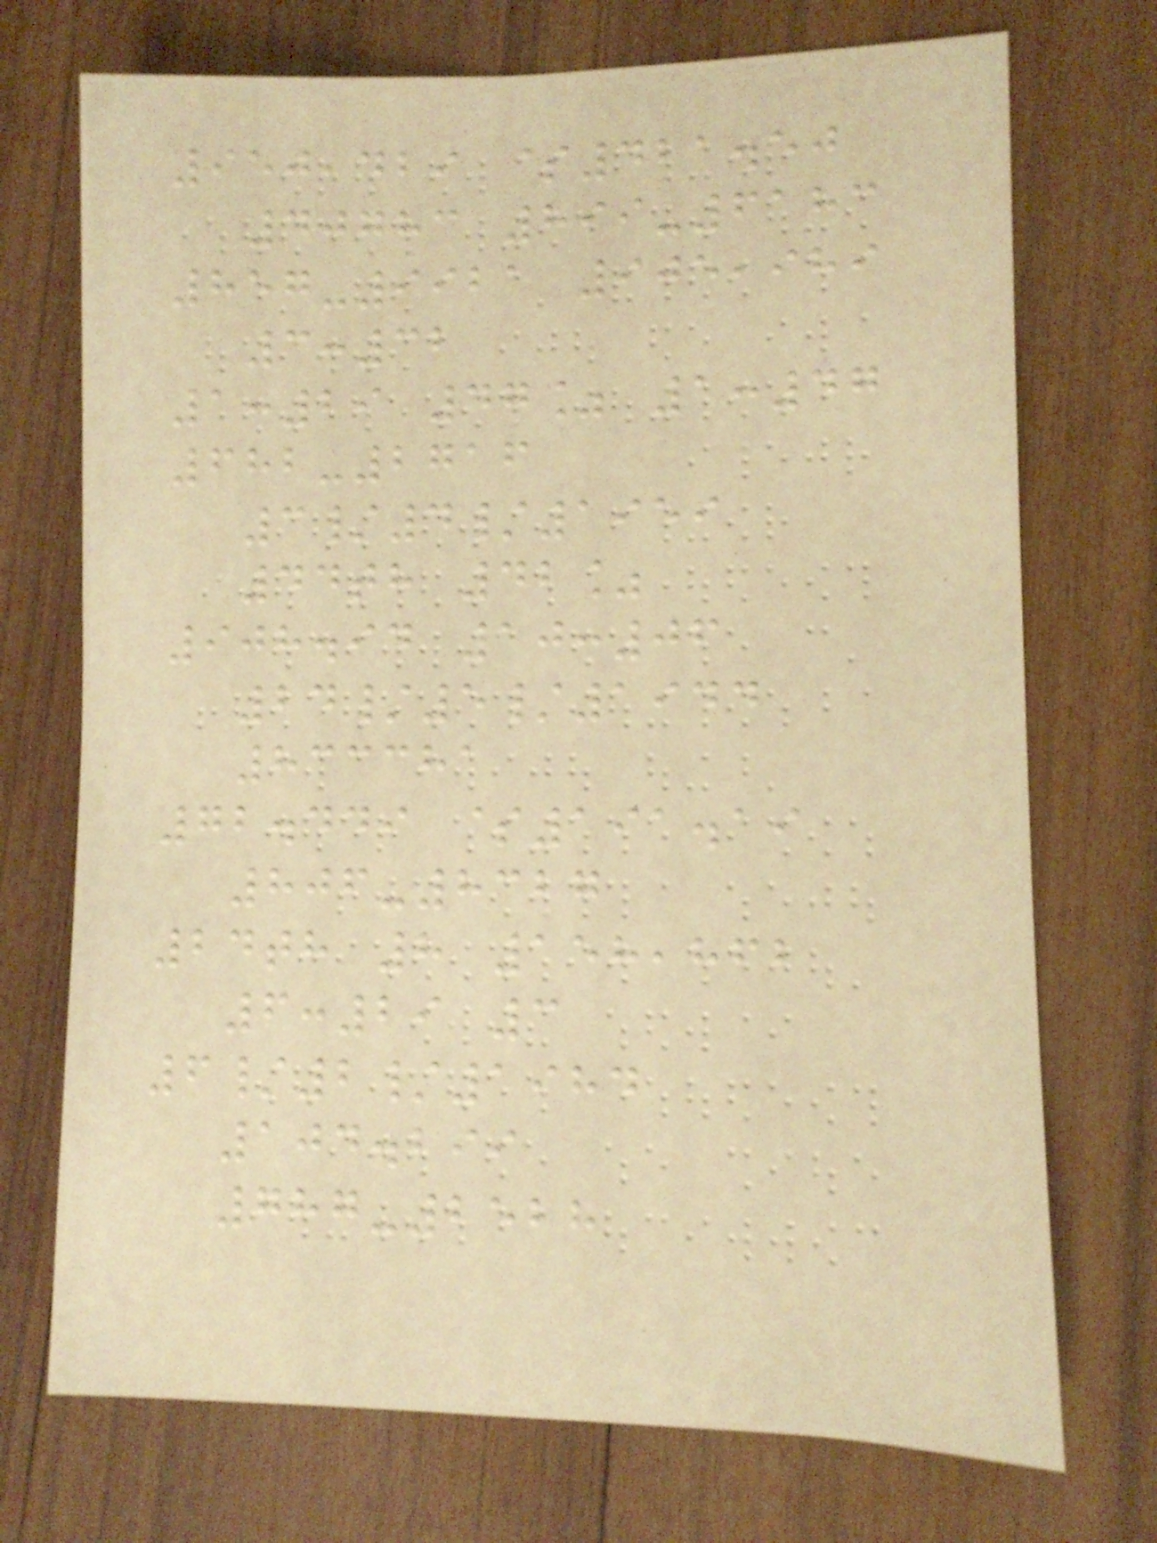950,429 $421.50
40783 899-6183
857-9921 905,989
3:32
1:29 47% 1:47
682-2716
3/4/1959
44th 42%
908.94 10:06
24/5/1944
833381
72.449 $191.19
806-8327
24th 8 158,862
6:29 3
6/2/1984
104.299
787-2528
